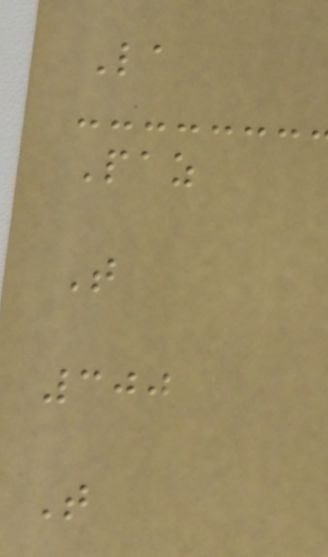La
Paz
T
300
T
